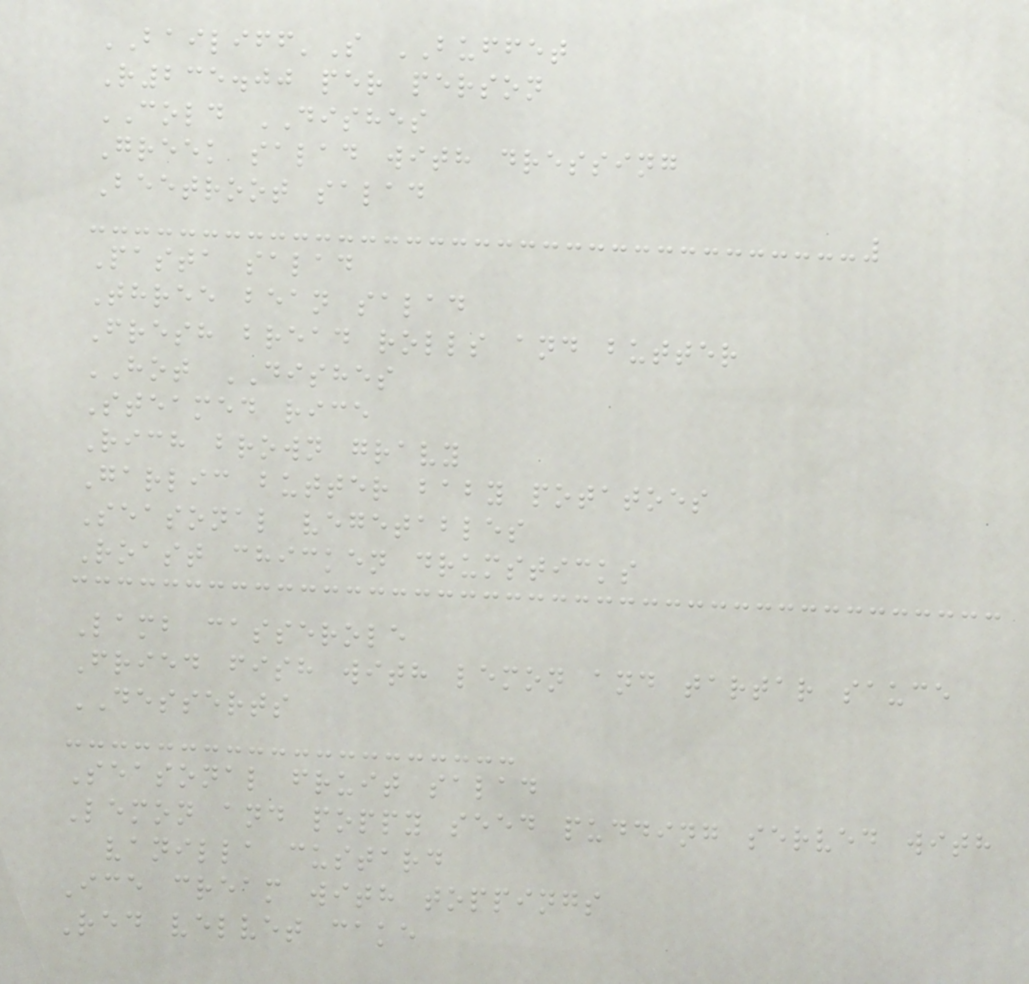BAILIFF'S BUFFET
R235.00 per person
COLD DISHES
Greek salad with dressing
Beetroot salad
Pasta salad
Three bean salad
Fresh bread rolls and butter
HOT DISHES
Steamed rice
Rich brown gravy
Garlic butter baby potatoes
Seasonal vegetables
Roast chicken drumsticks
Lamb casserole
Fried fish with lemon and tartar sauce
DESSERTS
Seasonal fruit salad
Lemon and poppy seed pudding served with
vanilla custard
Ice cream with toppings
Red velvet cake
